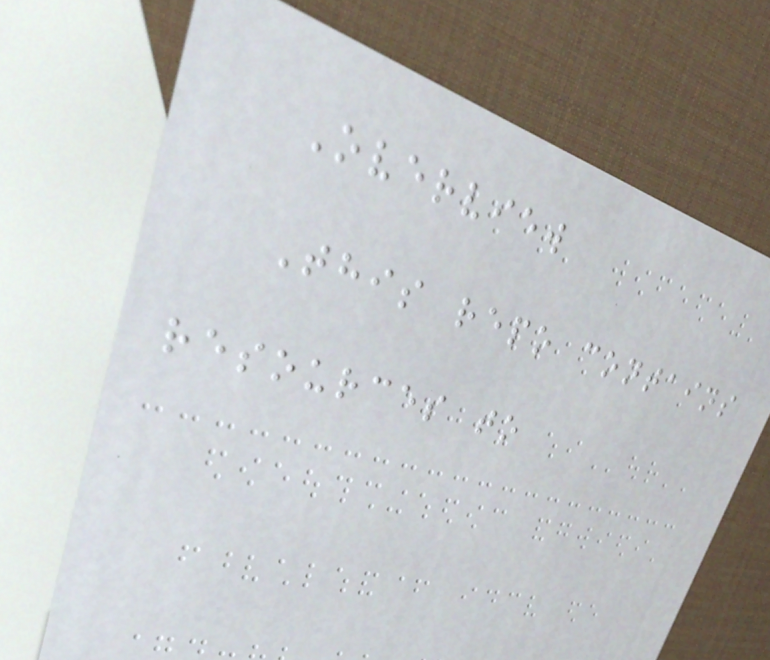Overview
This repo contains
resources to
